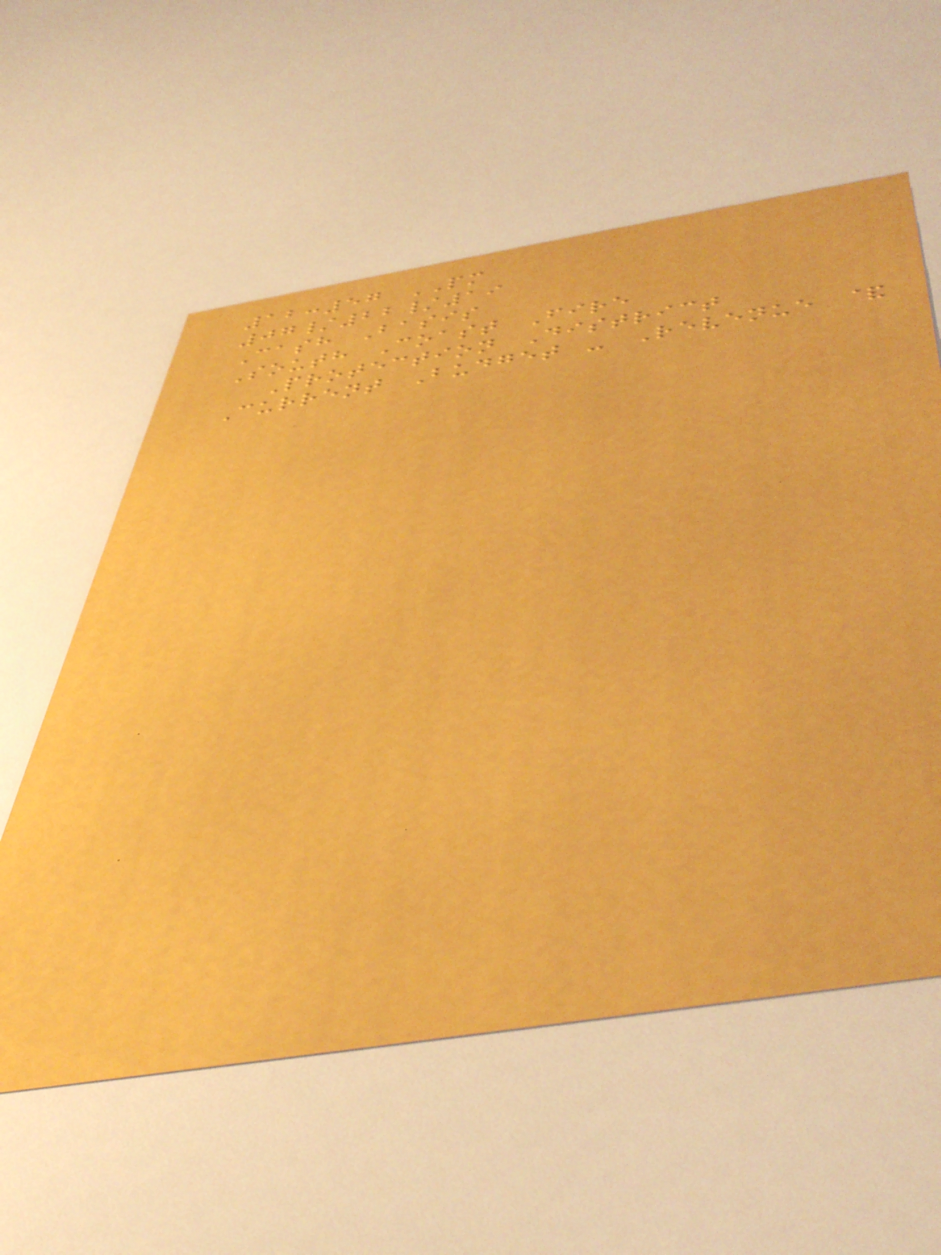12:57 PM
07/22/19
Cash Basis
South Coast Fire
Protection District
Current Budget - Revenue &
